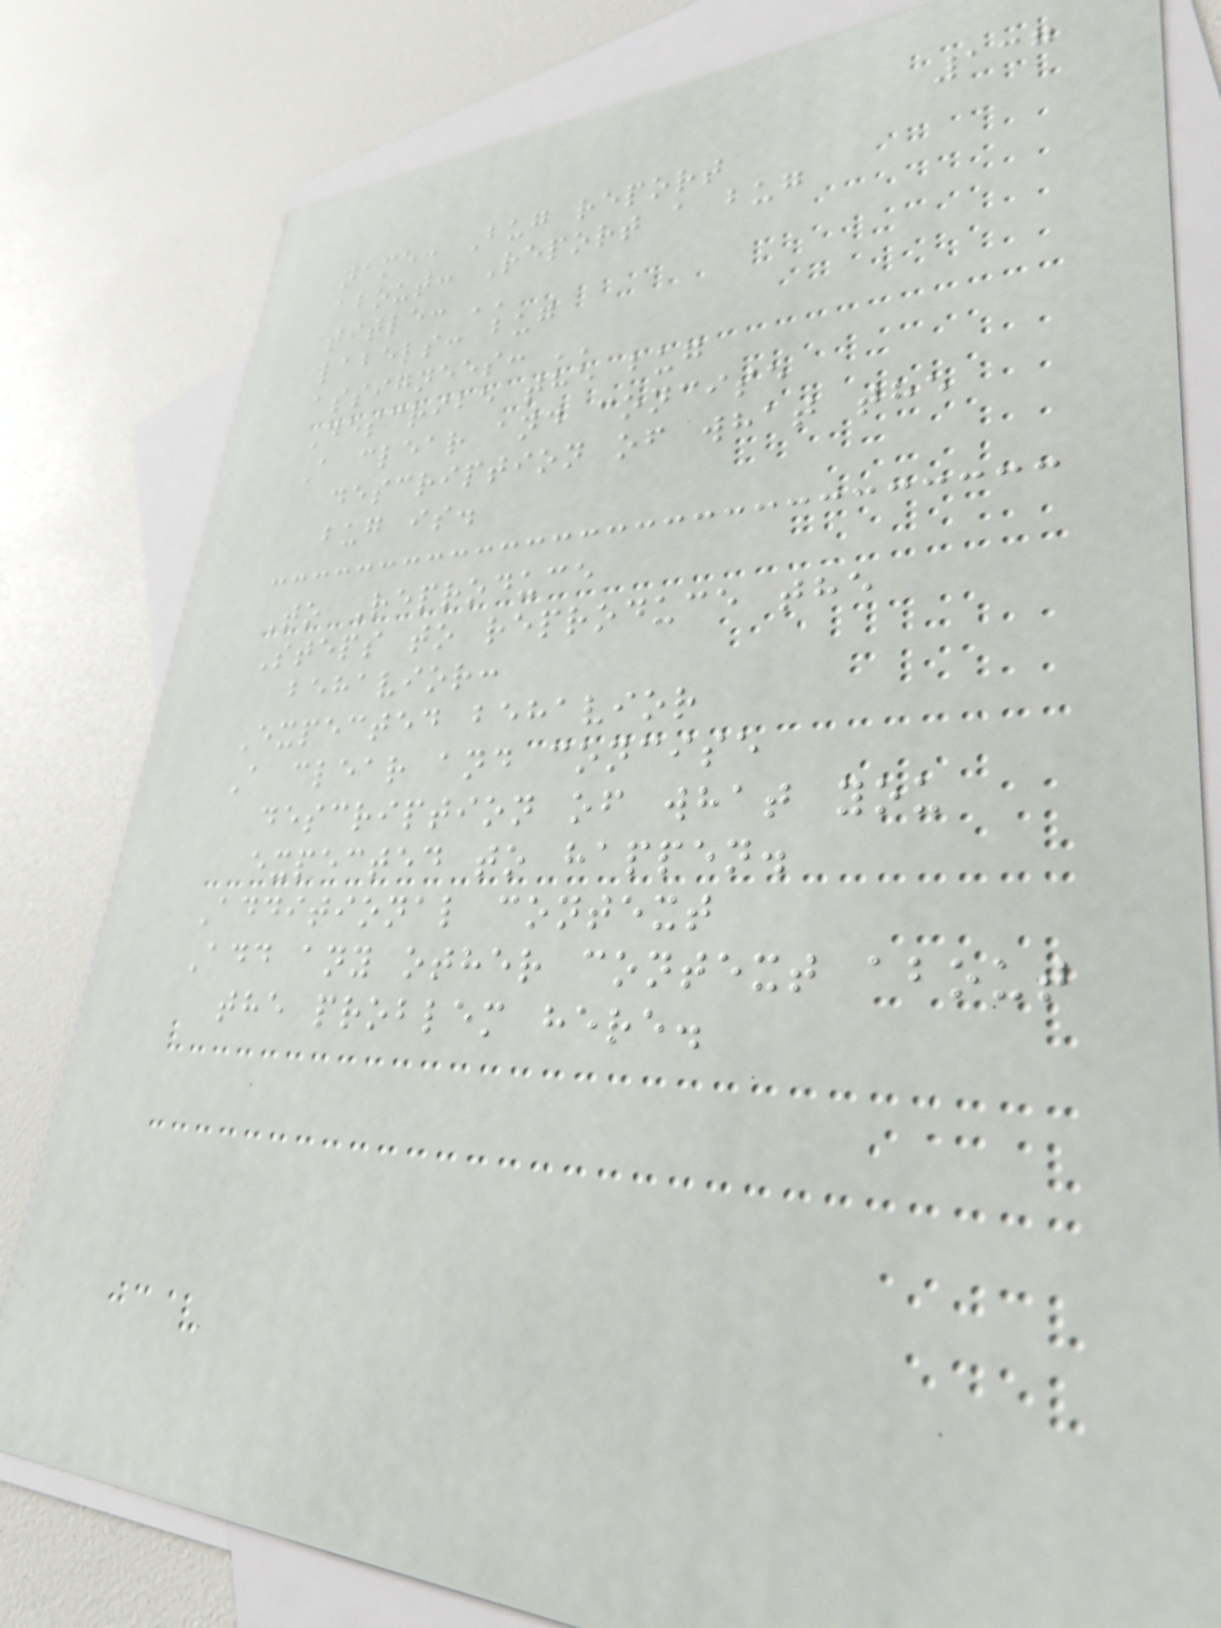137
name: Bug report
about: Report a bug
title: ''
labels: bug
assignees: ''
Describe the bug
A clear and concise
description of what the
bug is.
To Reproduce
Steps to reproduce the
behavior:
Expected behavior
A clear and concise
description of what you
expected to happen.
Additional context
Add any other context about
the problem here.
